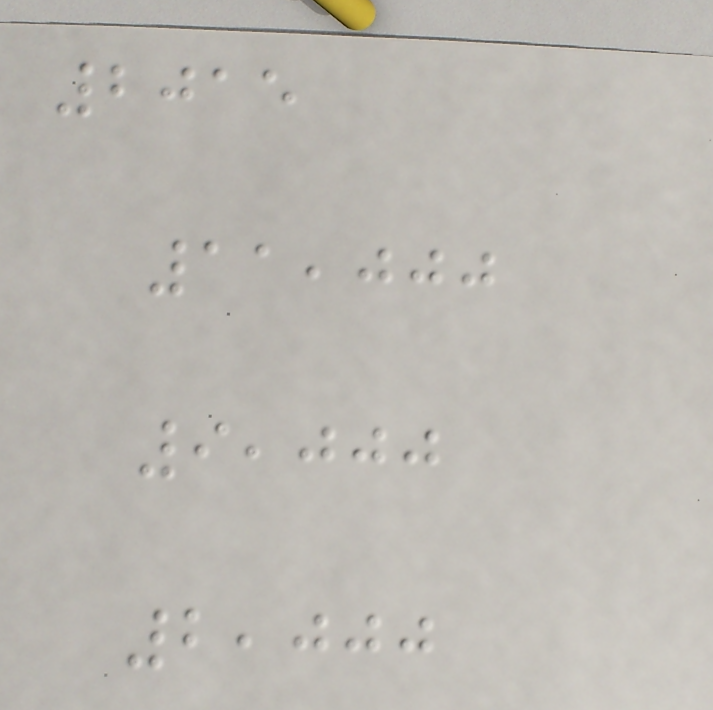2015
11,000
9,000
2,000
